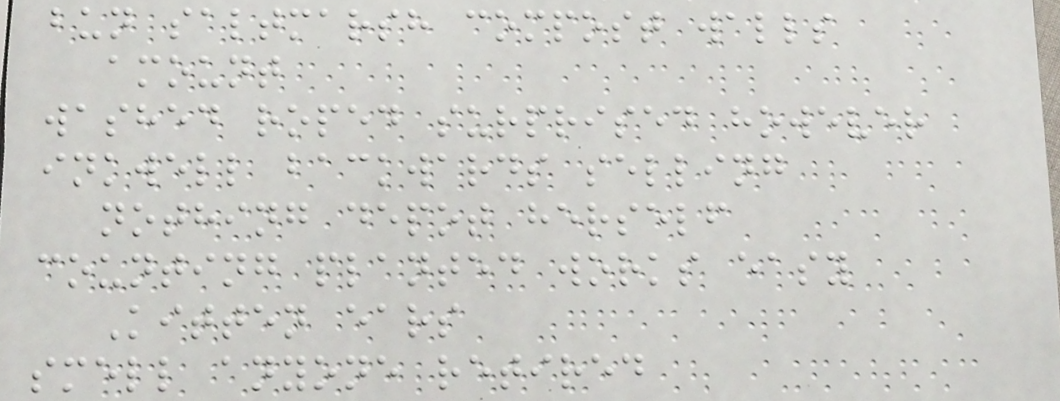bun saltmarsh compost walls
amount
washed roped surprised however
inkwell backwards selling
nothing depot herself
counting planted works easy
Kitten ears
smell anyone retired
